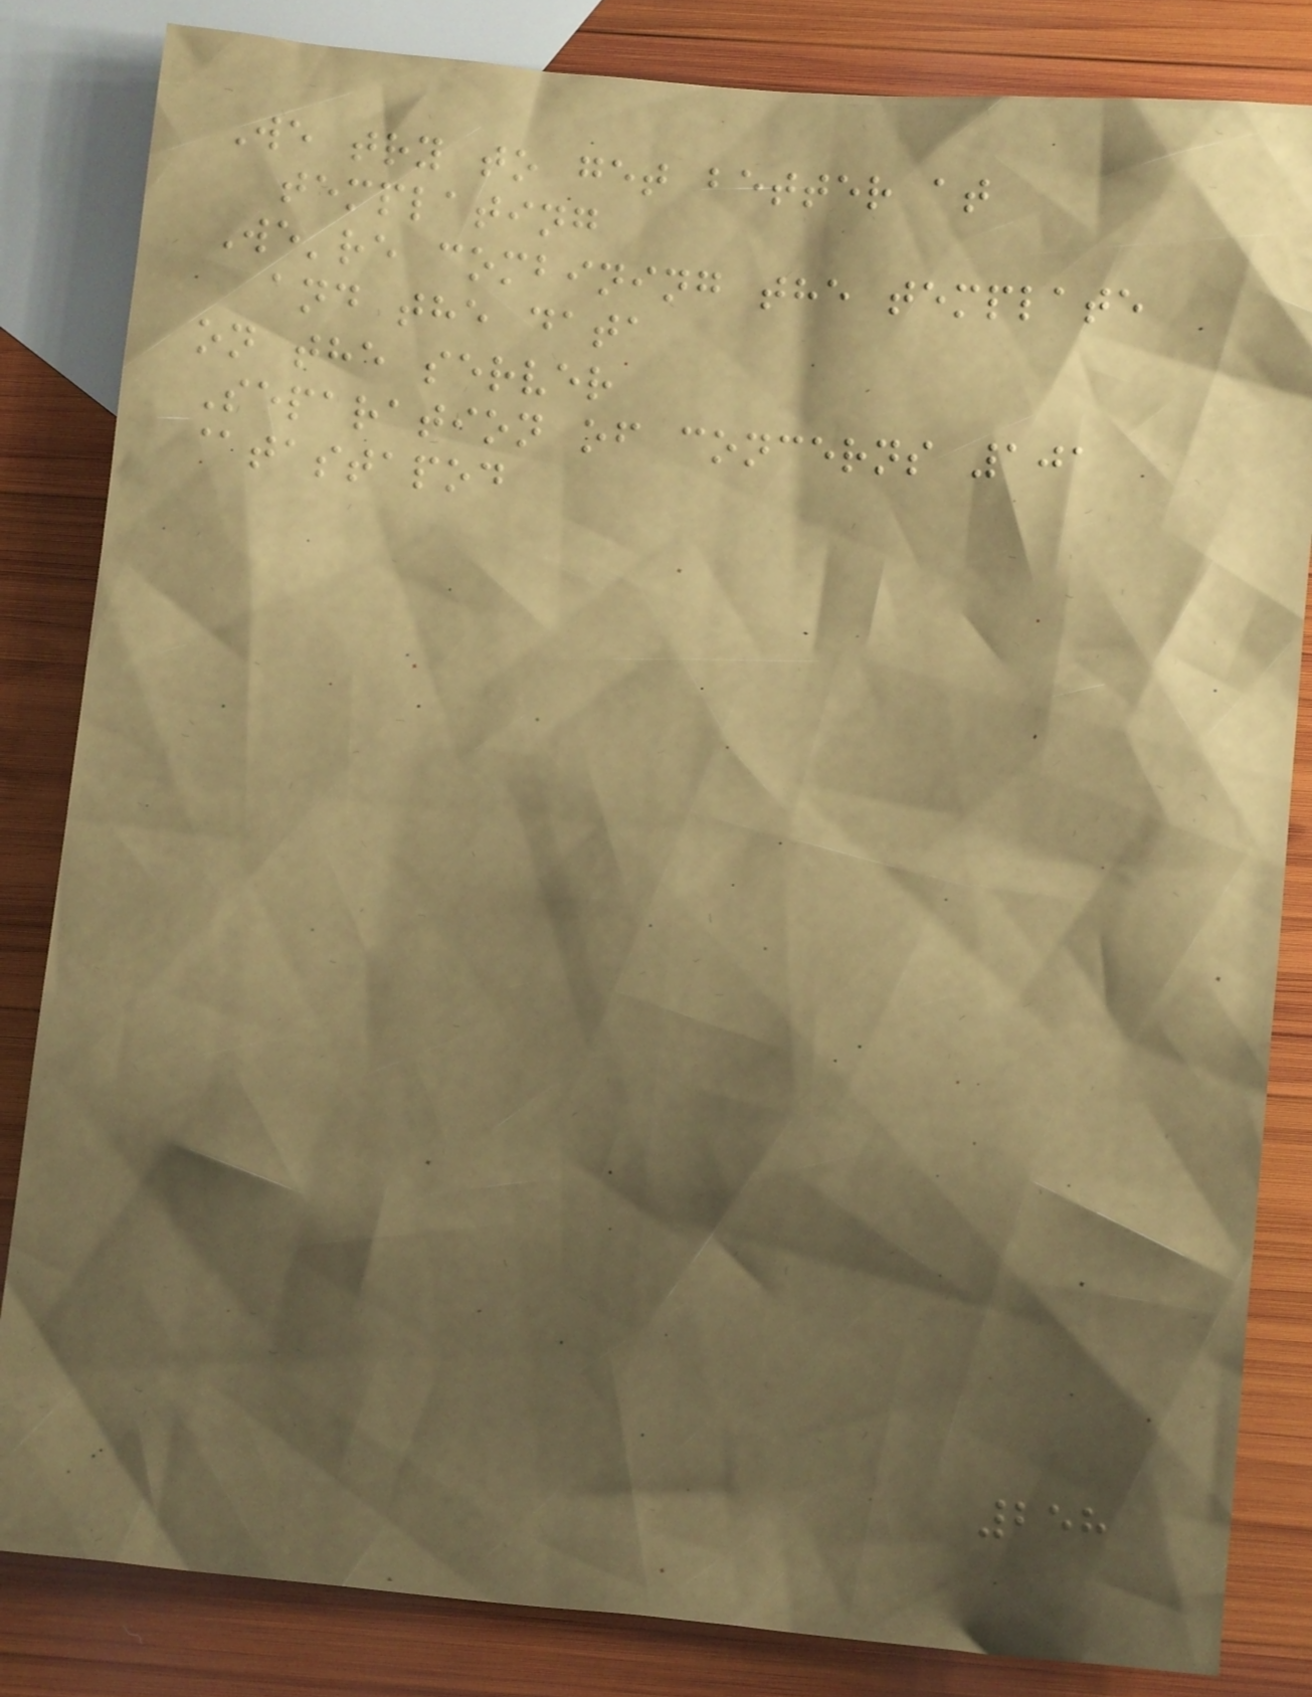We try to get better at
templating
We're combining the template
and the data
on the server
Separation of concerns 101
@tastapod
258
